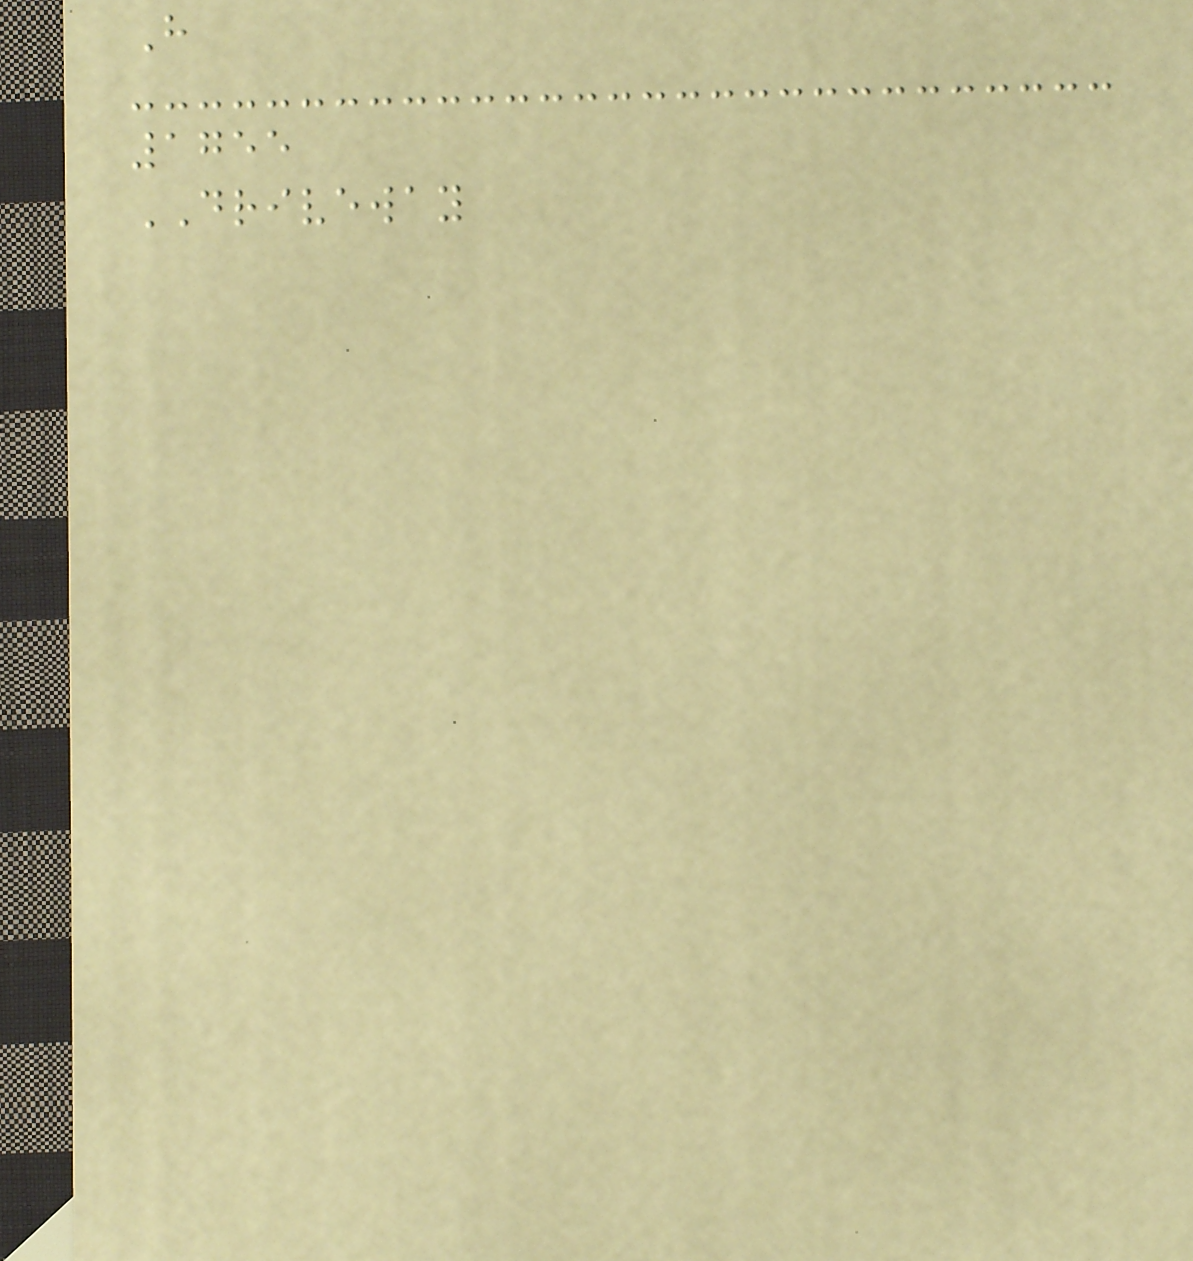H
1755
DRIVEWAY
